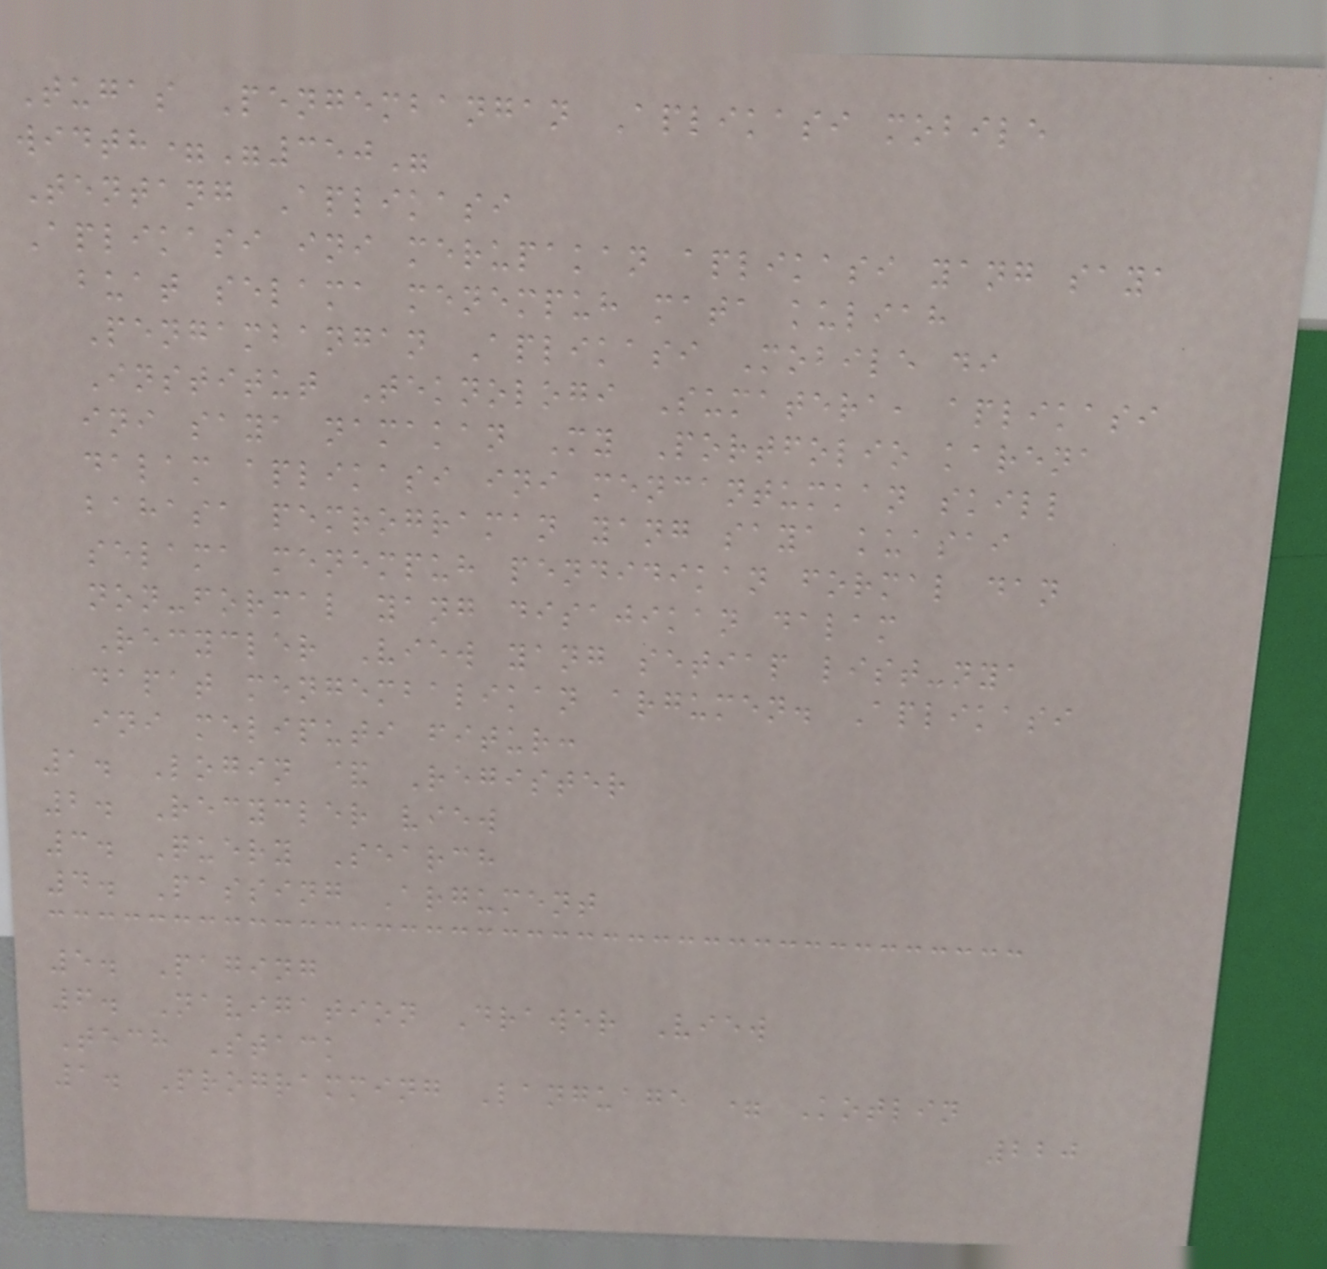Tugas Pengembangan Aplikasi mobile
width="350"
Tentang Aplikasi
Aplikasi ini merupakan aplikasi yang saya
buat selama menempuh mata kuliah
Pengambangan Aplikasi Mobile di
Institut Teknologi Sumatera, aplikasi
ini saya namakan My Portfolio karena
dalam aplikasi ini mencantumkan skill
bahasa pemrograman yang saya kuasai
selama menempuh pendidikan formal dan
non-formal yang disajikan dalam
Recycler View yang setiap list-nya
dapat mengembalikan argumen. Aplikasi
ini meliputi fitur:
1. Login & Register
2. Recycler view
3. Query Search
4. Passing Argument
5. Paging
6. Navigation Drawer View
Tech Stack
1. Programming Language = Kotlin
220
